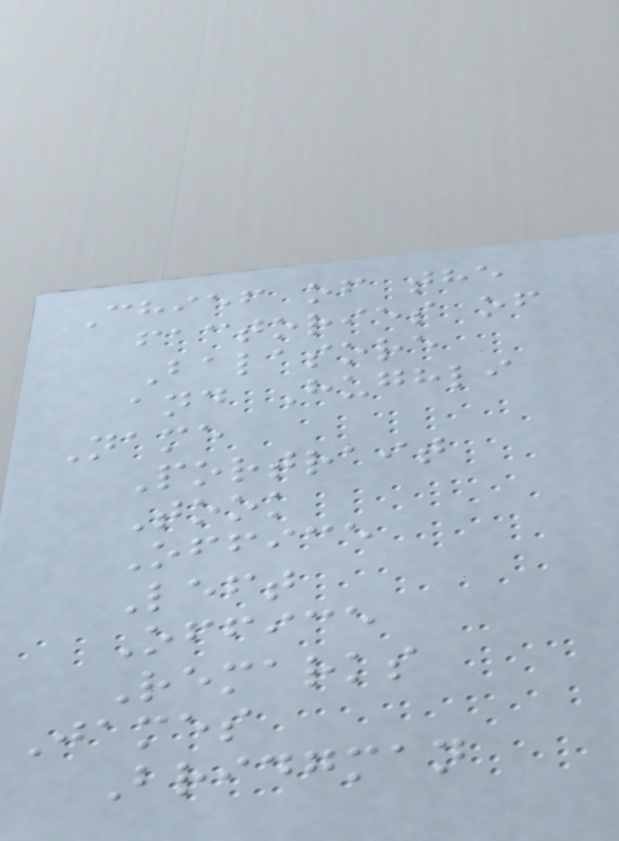Chief of the
factories of
Balasore
and Hughli
Name
Portrait
Took
Office
Left
Office
Remarks
James
Bridgman
